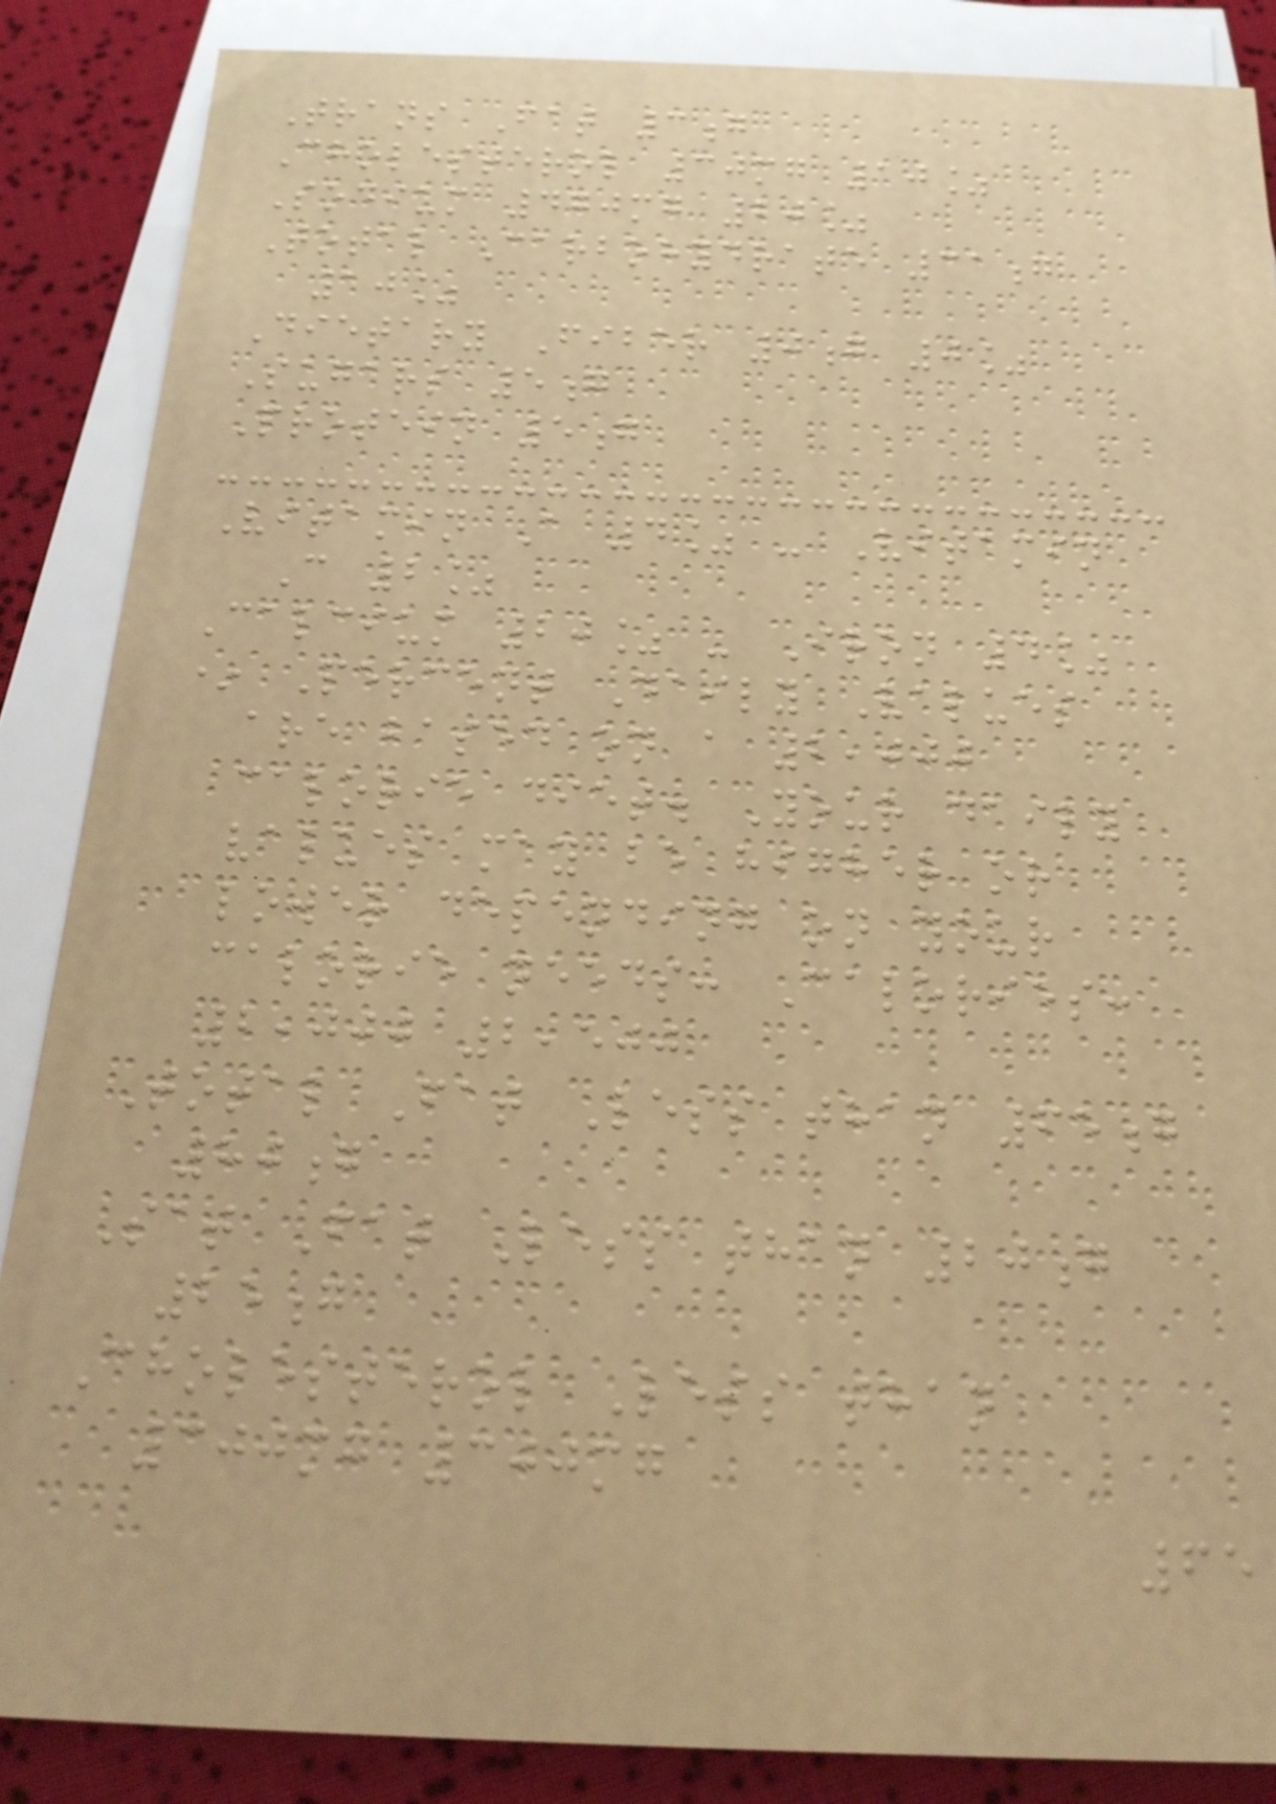Trans Fat 3g
Cholesterol 30mg 10%
Sodium 470mg 20%
Total Carbohydrate 31g
10%
Dietary Fiber 0g 0%
Sugars 5g
Protein 5g
Vitamin A 4% - Vitamin
C 2%
Calcium 20% - Iron 4%
* Percent Daily Values
are based on a 2,000
calorie diet. Your daily
values may be higher or
lower depending on your
calorie needs: Calories:
2,000 2,500
Total Fat Less than 65g
80g
Sat Fat Less than 20g
25g
Cholesterol Less than
300mg 300mg
65
